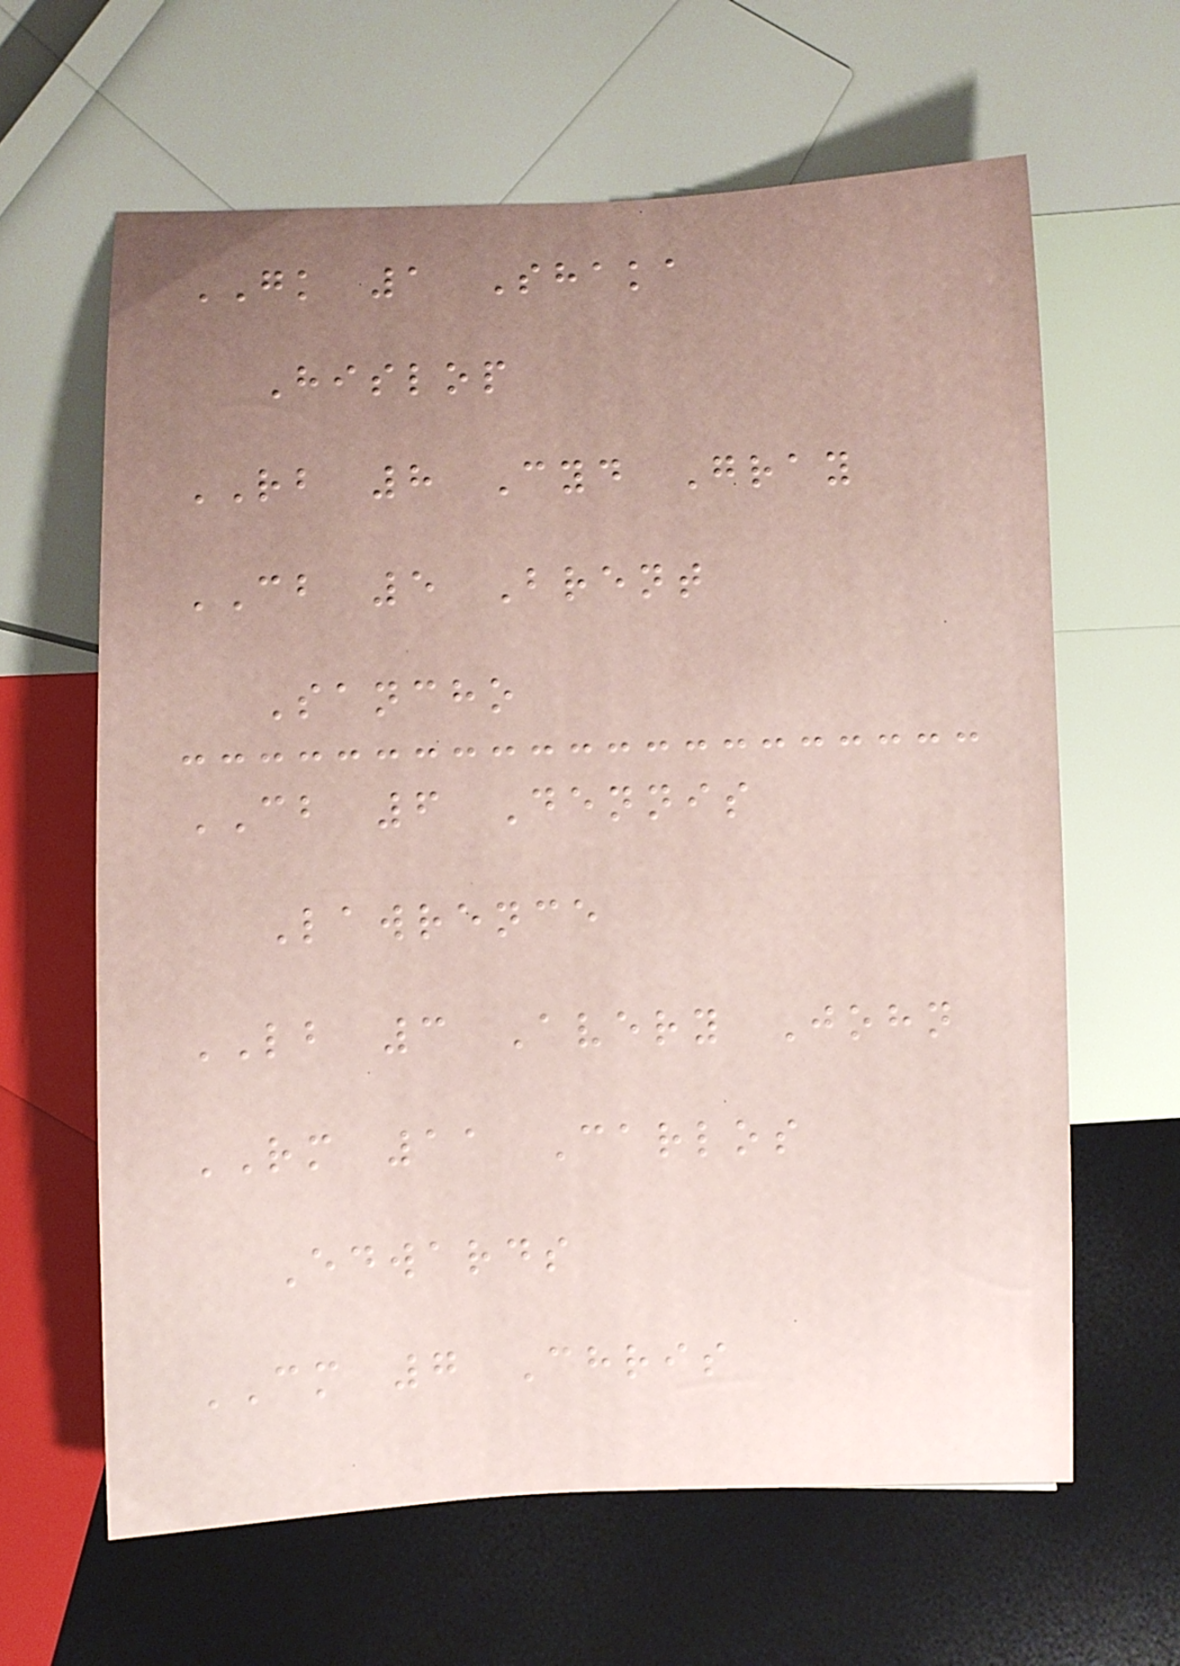GK 1 Shaka
Hislop
RB 8 Cyd Gray
CB 5 Brent
Sancho
CB 6 Dennis
Lawrence
LB 3 Avery John
RM 11 Carlos
Edwards
CM 7 Chris
